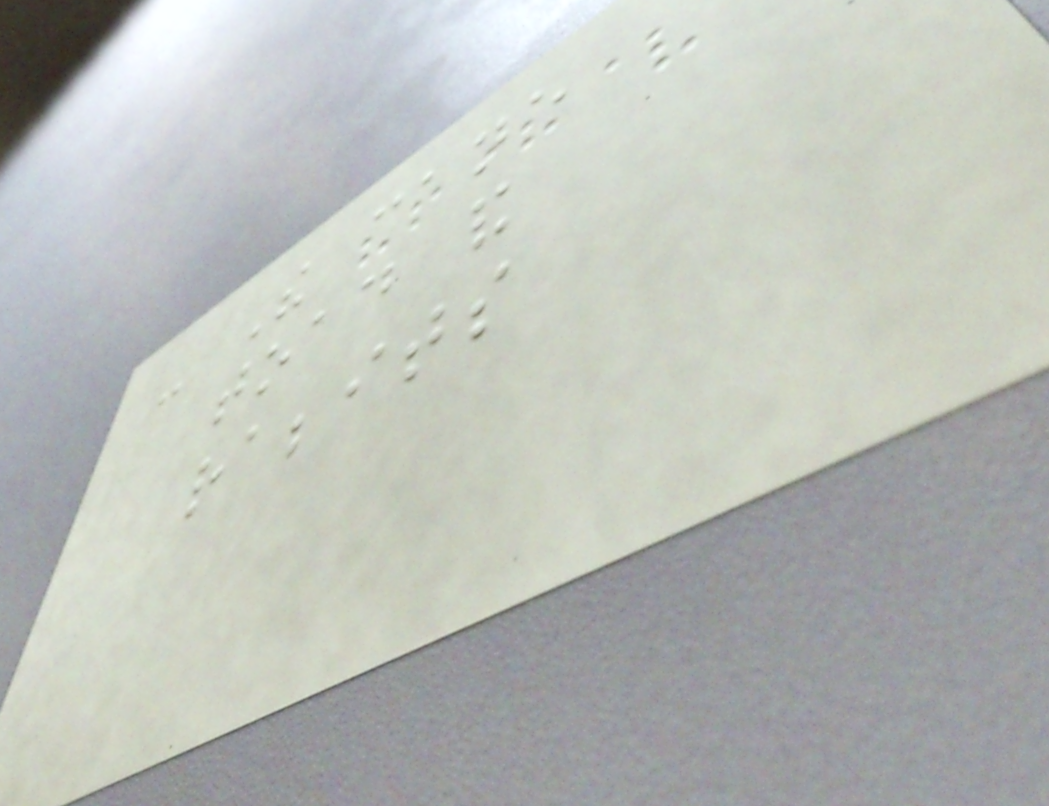- The cane
toad and
rabbits
